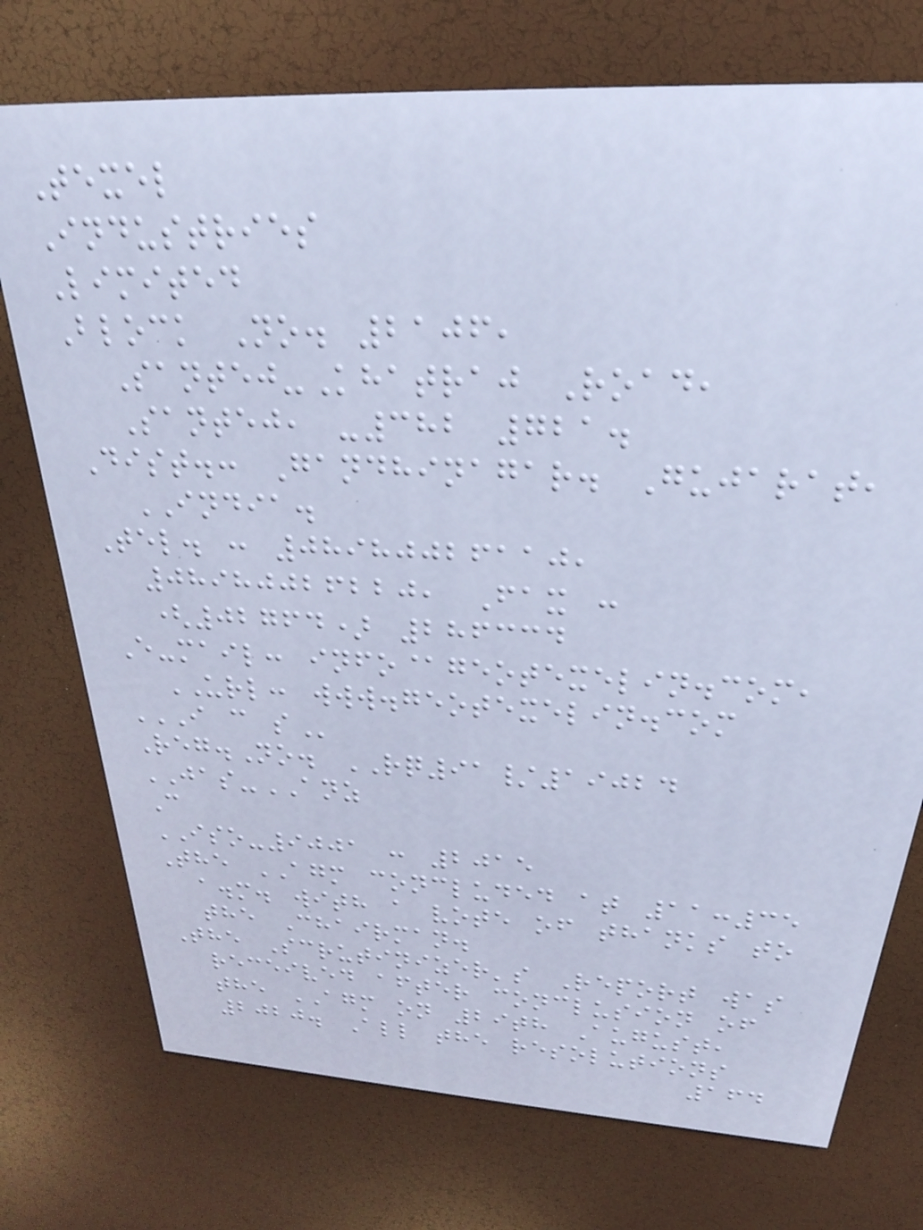Texel
Industries
Limited
Block No. 2106,
Santej-Khatraj Road,
Santej, -382 721.
Dist.: Gandhinagar. Gujarat,
INDIA.
Tel. : 08980026110,
08980026220, Fax :
(02764) 286334
E-mail: info@geotexelin.com,
URL: www.geotexelin.com
I C S
Reg.No. RQ91/19024
JAS-ANZ
C
ISO-9001 : 2015
The AGM concluded at 11:35
a.m. with a vote of thanks to
the Chairman.
The Scrutinizer's Report was
received after conclusion of
the AGM on 29th August,
2020. All the resolutions
164
